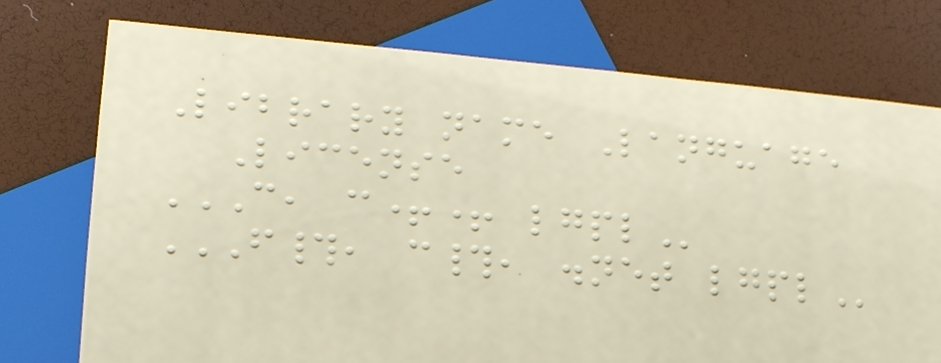Library name Language
License
C, C++ LGPL
F#, C#, .NET LGPL
